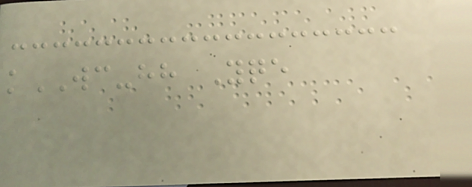kWC-hh Yqe
